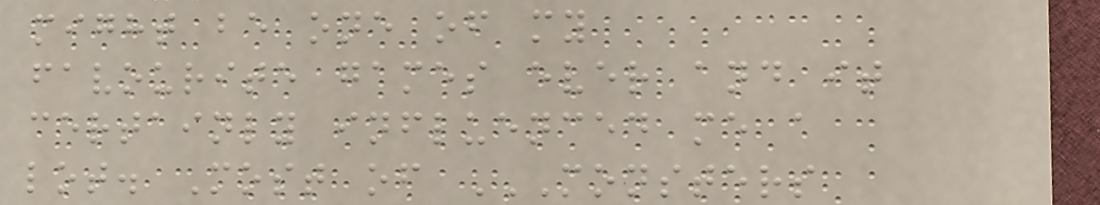might be one of my
favourite games ever and it
certainly influenced me a
lot. Most of MONSTERS
